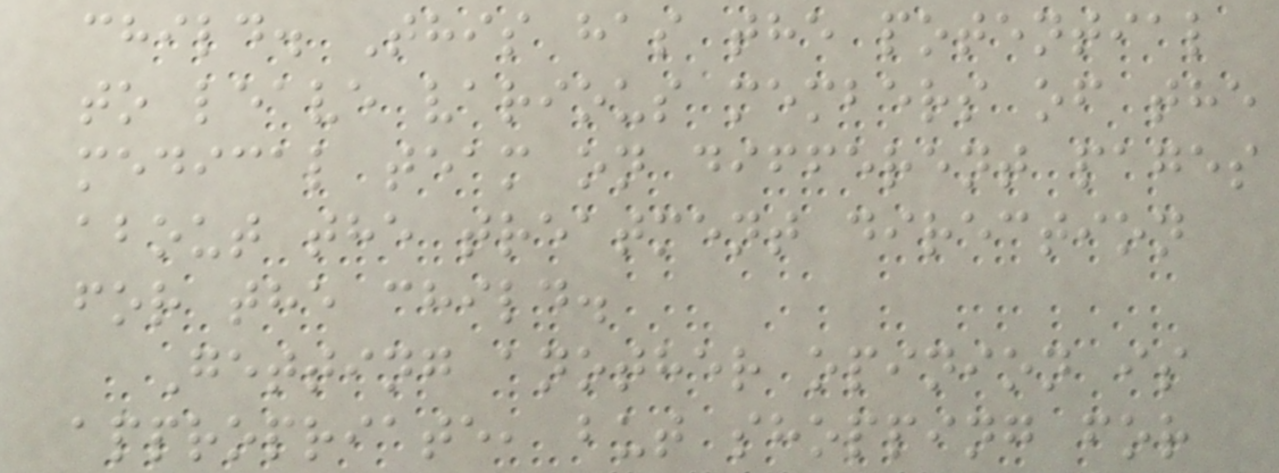child. This has the potential
to leave various members of the
medical team on different pages
about the treatment direction
for the child.
Getting another opinion is
appropriate, but shopping for
